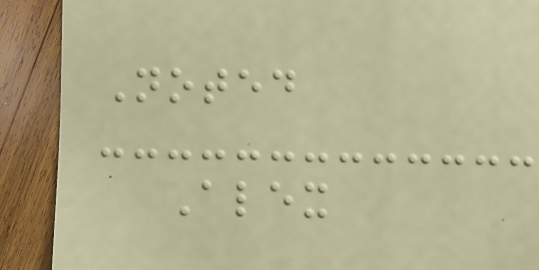Noted
Alex
